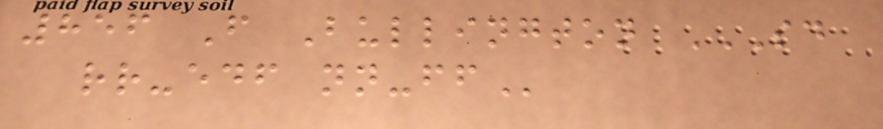856 F Bullington SD
RR-EDF NN-FF
